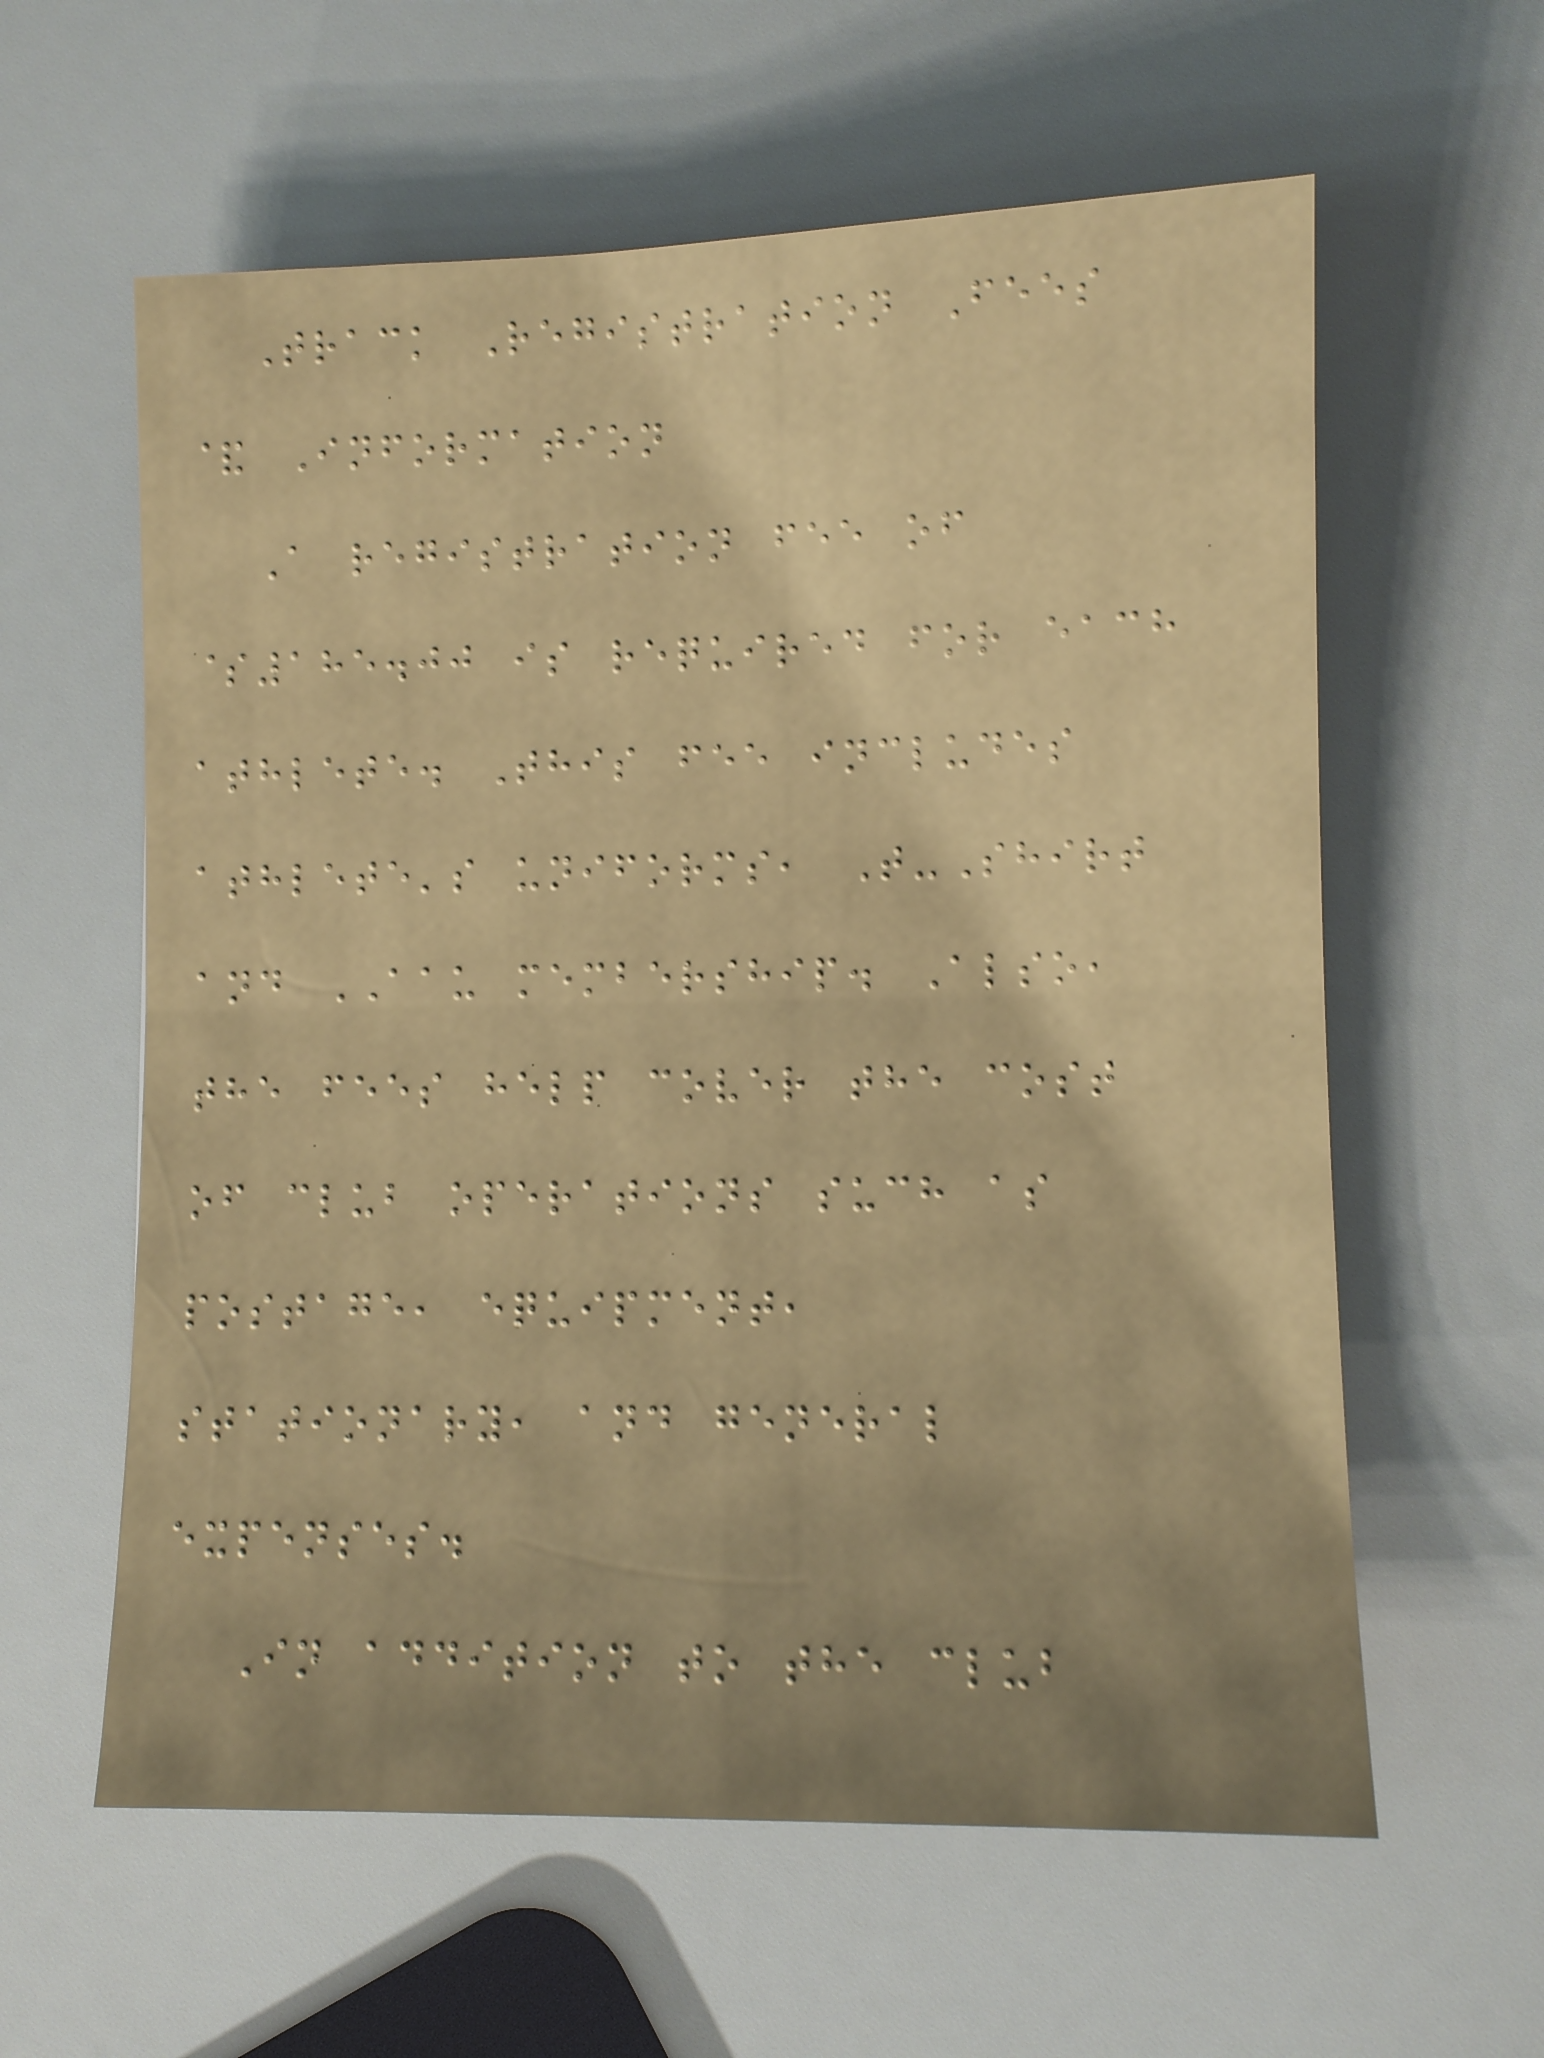Track Registration Fees
& Information
A registration fee of
$185.00 is required for each
athlete. This fee includes
athlete's uniforms, T-Shirt
and AAU membership. Also,
the fees help cover the cost
of club operations such as
postage, equipment,
stationary, and general
expenses.
In addition to the club
